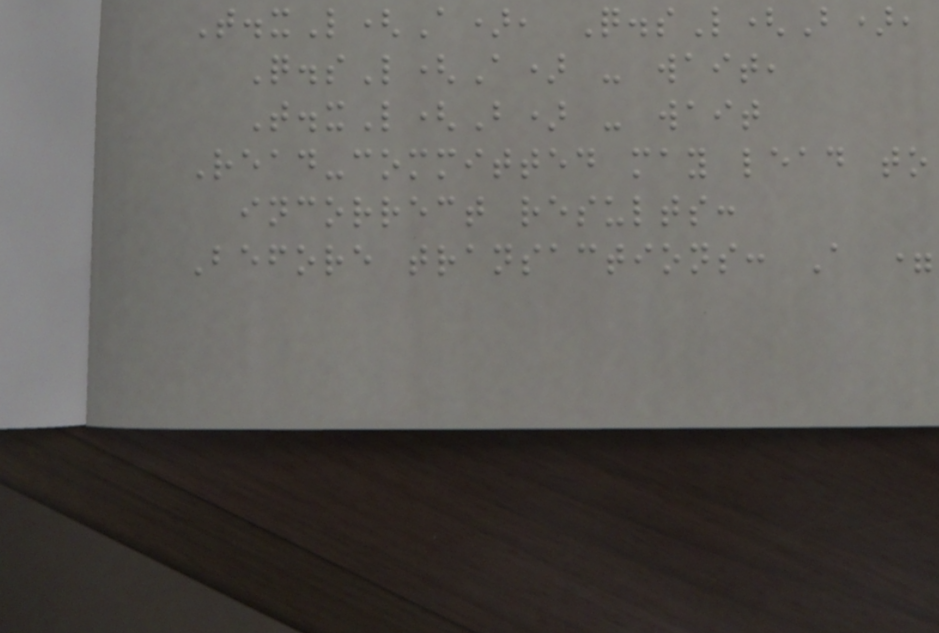T.xL(A), Q.sL(B),
Q.sL(A) - wait,
T.xL(B) - wait
Read-committed may lead to
incorrect results:
Before transactions: A =
